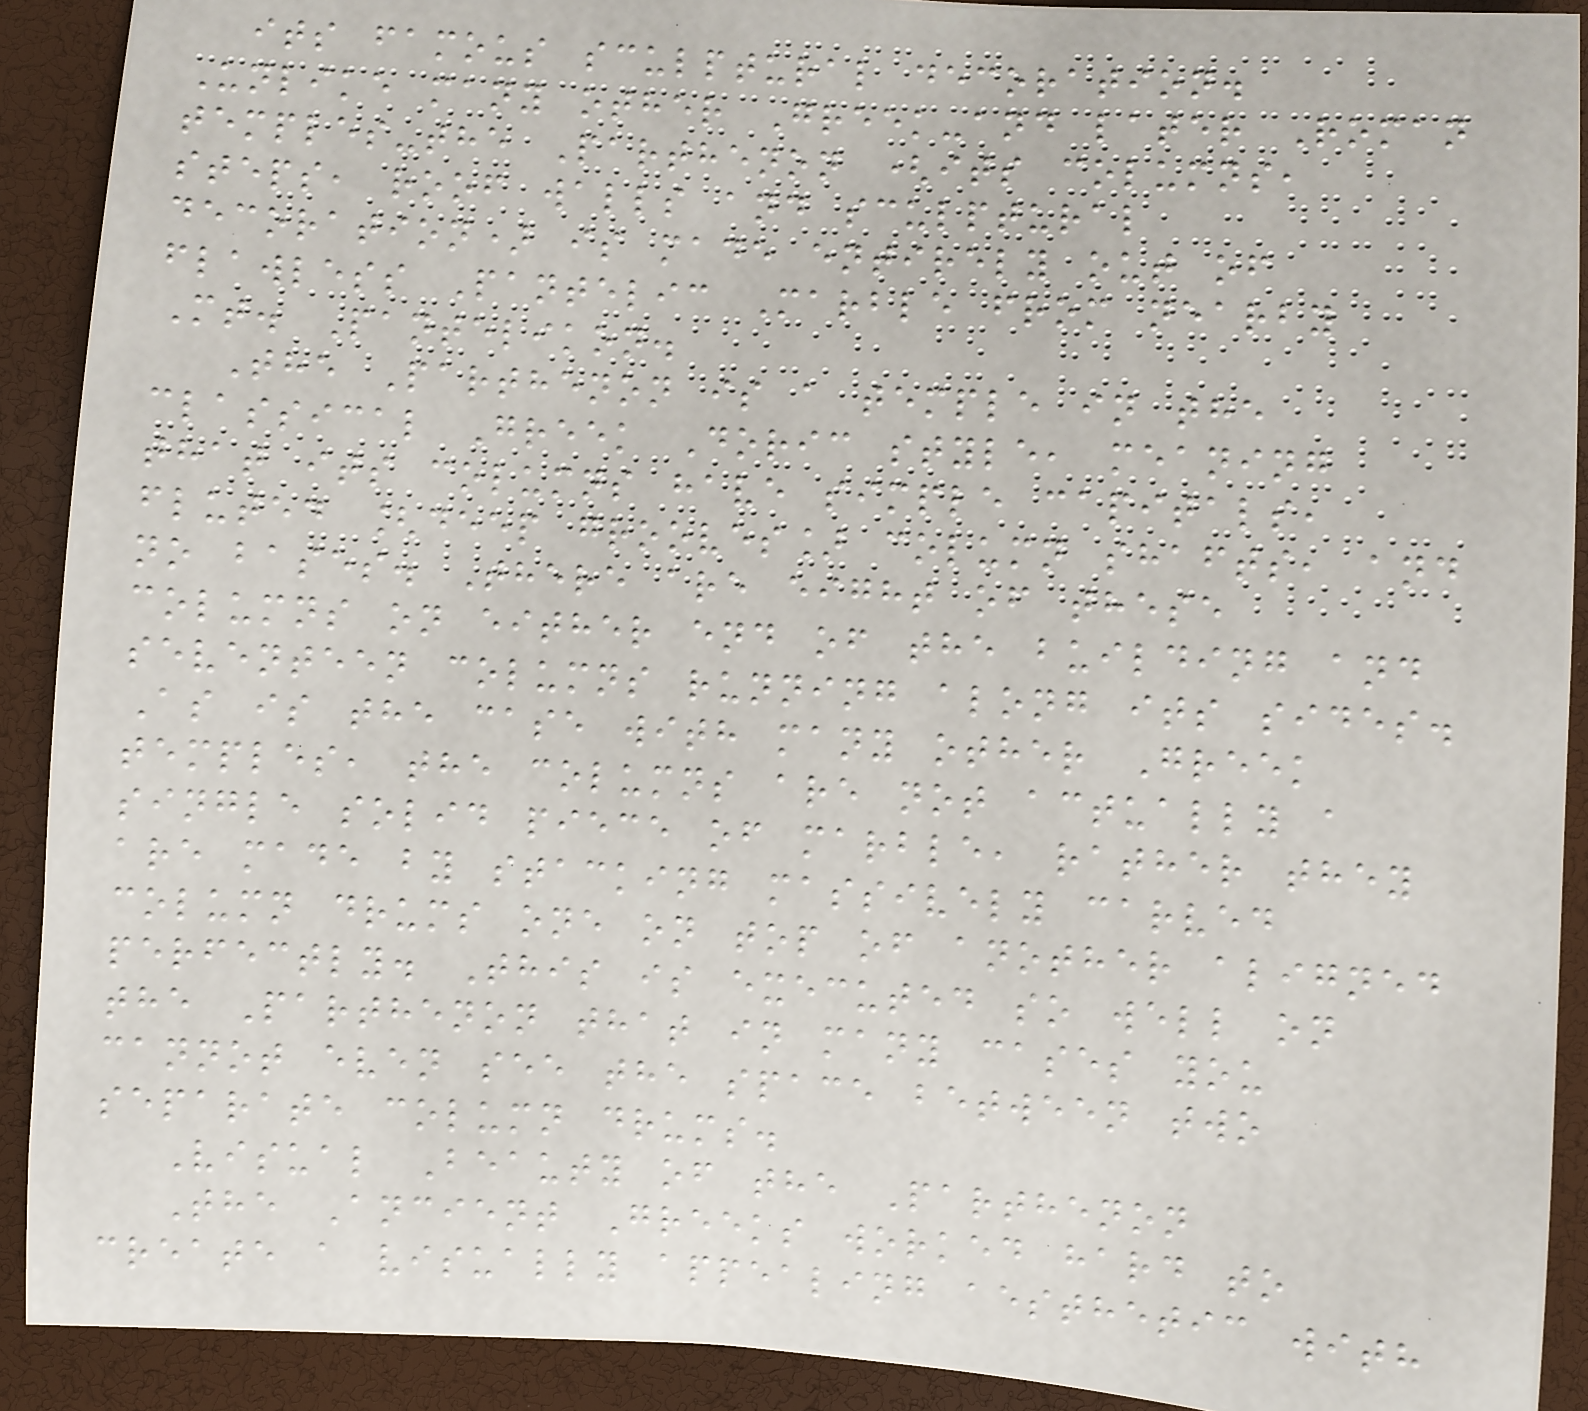its famous sculptural decoration.
Unlike many other Greek-and later Roman
temples-the Parthenon (its columns,
steps, roof walls and sculptural
decoration) is made entirely out of
flawless Pantelic Marble from nearby
Mt. Pantelikon.
The Parthenon is a temple in the
classical Greek Doric style, meaning
that its columns have simple capitals,
fluted [deep grooves] column shafts, and
no bases. There are eight of these
columns on either end of the building and
seventeen columns running along its sides.
As is the case with many other Greek
temples, the columns are not actually a
single solid piece of marble, rather they
are made by stacking massively carved
column drums one on top of another aligned
perfectly. This is executed so well on
the Parthenon that in many cases you
cannot even see the space between two
separate column drums.
Visual Beauty of the Parthenon
The Ancient Greeks worked hard to
create a visually appealing aesthetic with
